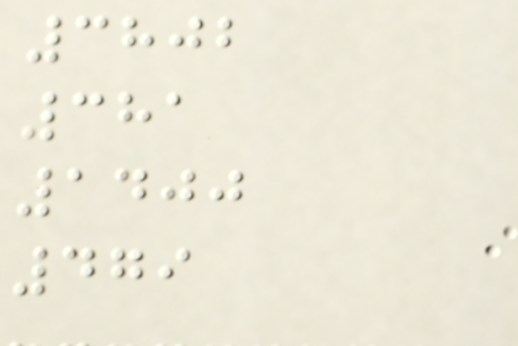3802
381
1400
479
